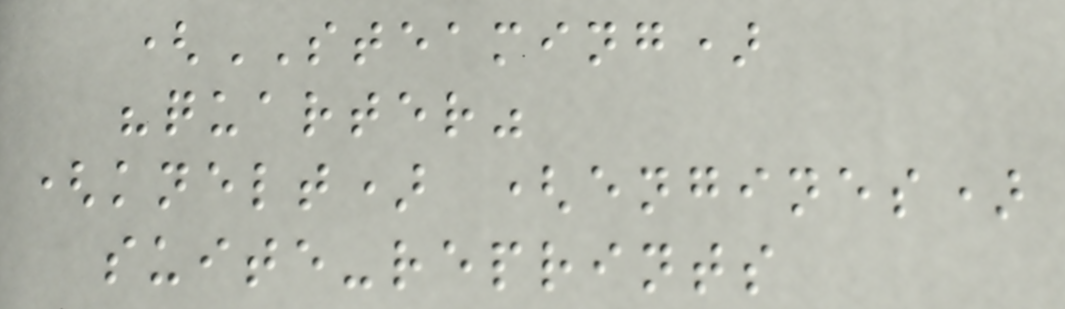(STEAMING)
"quarter"
(knelt) (engines)
suite-reprints
